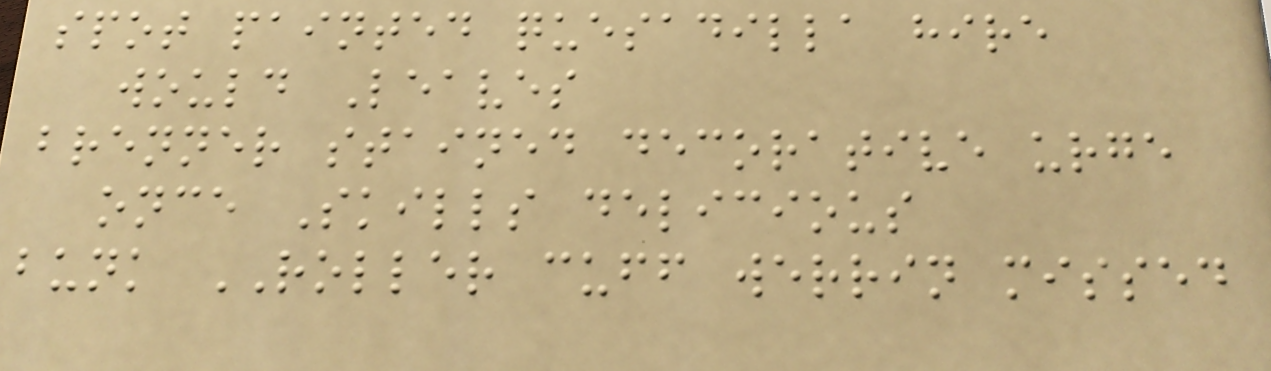spot painted quesadilla hire
would Leaves
brenner stained decorative urge
once Skills delicious
bunk ROLLER cuff werrin missed
